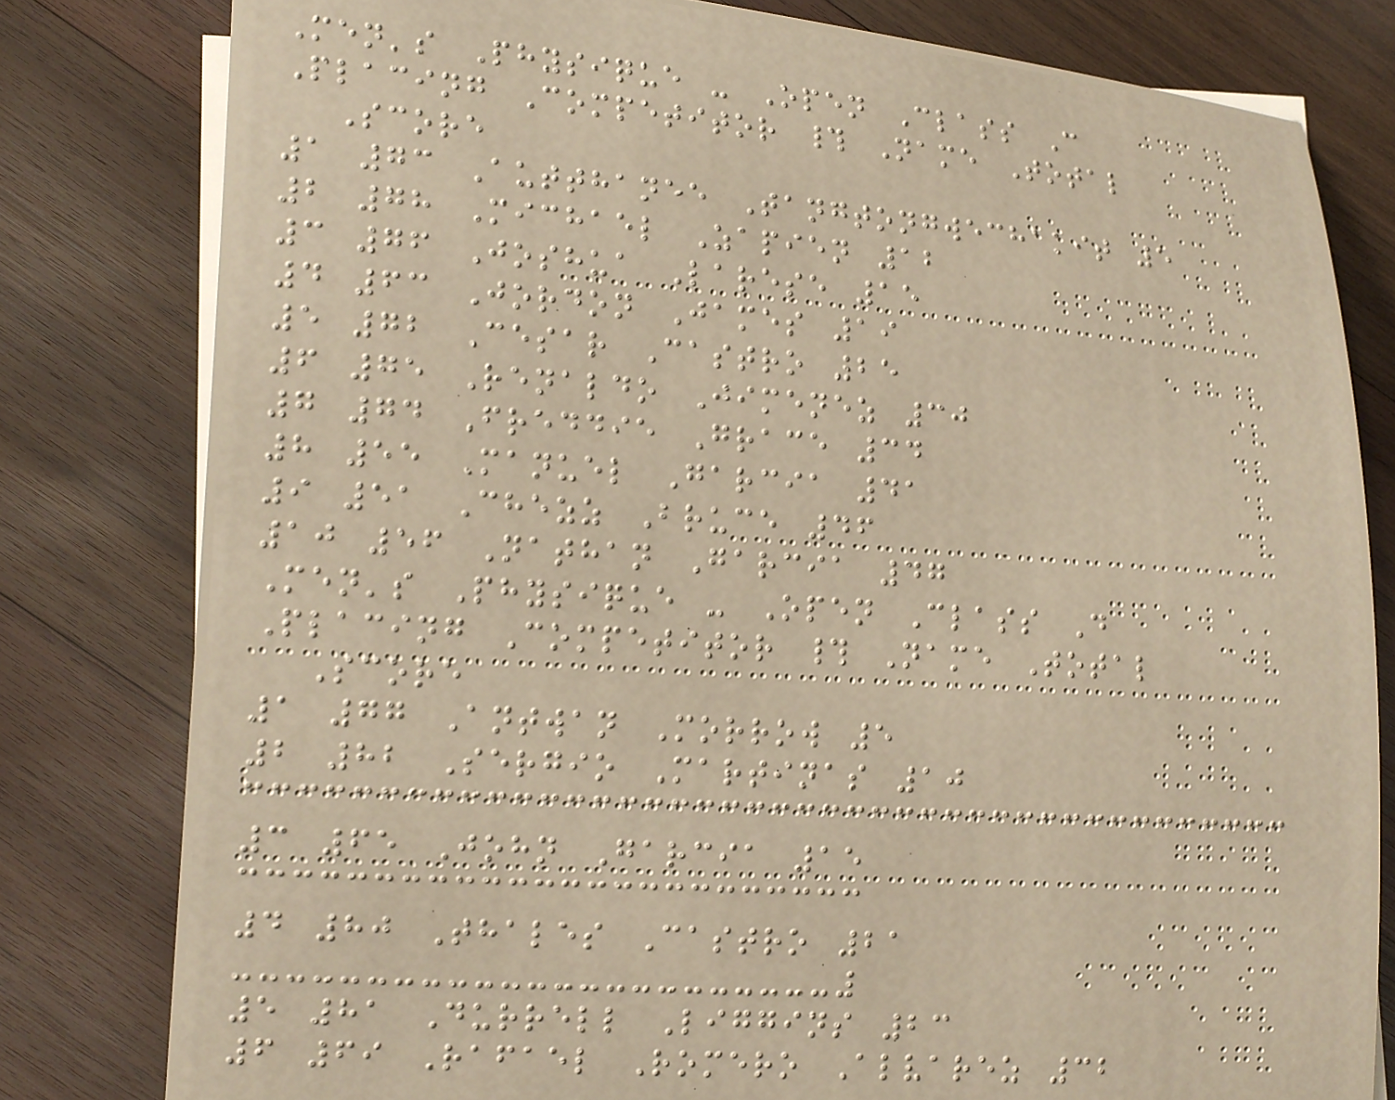Men's Physique - Open Class C
Placing Competitor # Name Total
Score
1 73 Autthanee Tangtongwechakit 5
2 78 Michael Zapien 12
3 76 Joshua Larese 15
4 63 Jordon James 19
5 72 Cesar Castro 25
6 75 Renaldo Jimenez 30
7 74 Freddie Grace 34
8 55 Manuel Garcia 41
9 51 Chezz Bruce 46
10 56 Nathan Garcia 47
Men's Physique - Open Class D
Placing Competitor # Name Total
Score
1 77 Antwan Morrow 5
2 82 Sergio Martinas 10
3 65 John Garcia 15
4 80 Thales Castro 21
5 81 Durrell Liggins 23
6 69 Rafael Romero Alvarez 32
